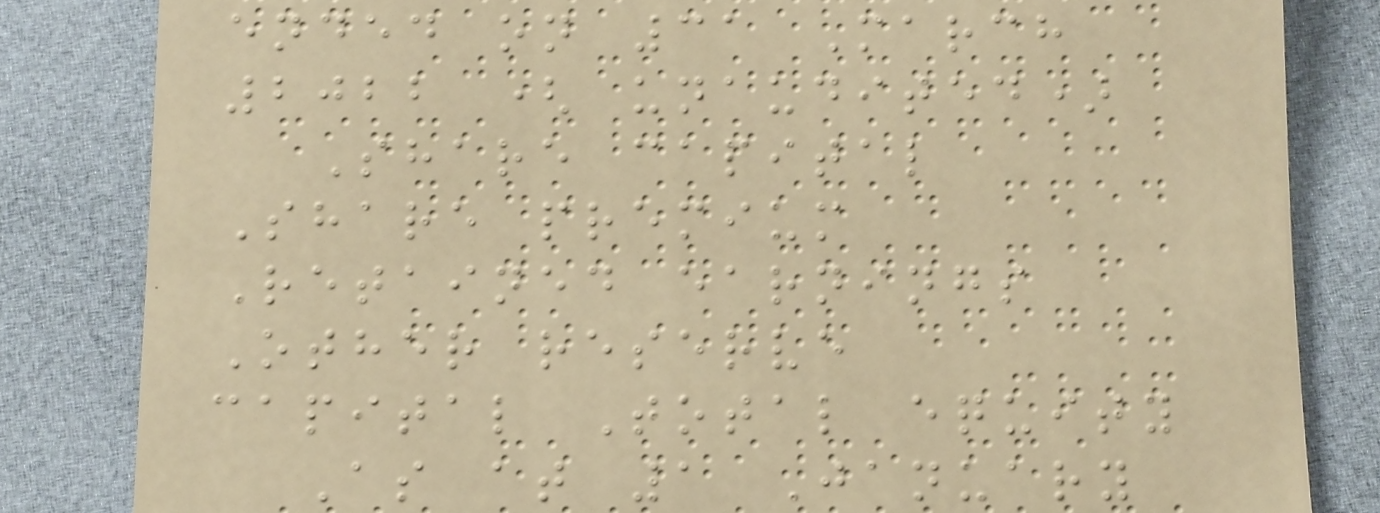ended on 31 March
2022 ( unaudited)
Share capital
Share premium
Retained earnings
Other reserve
capital Total equity
As at 1 January
